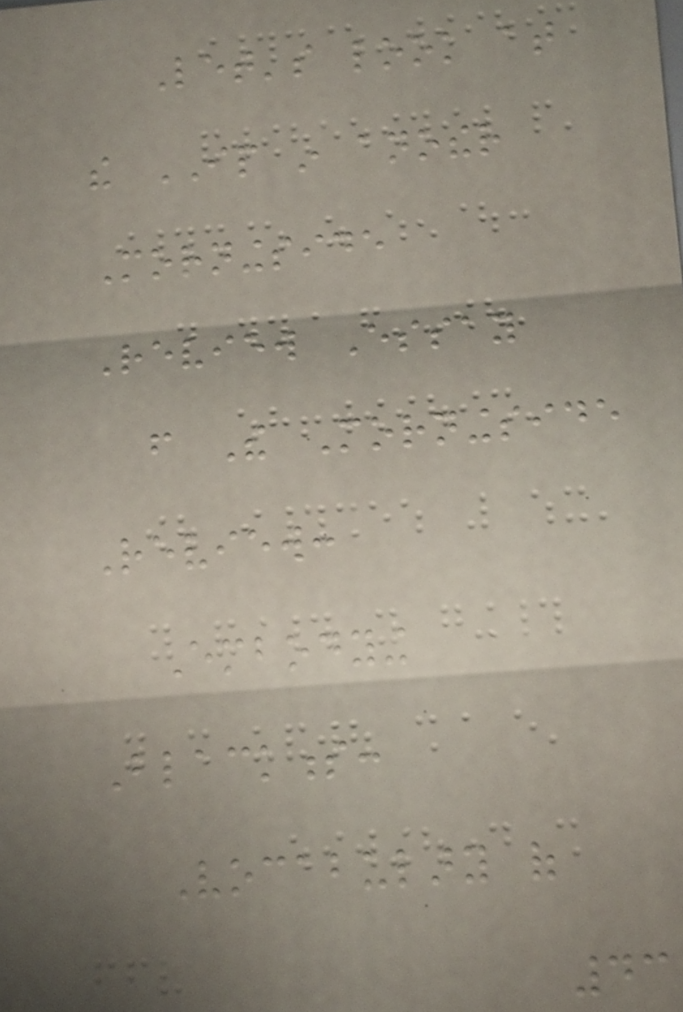Let's look at
the IP in another
Morningside
Review Essay
from The Morningside
Review:
Embodying
Blackness:
Vocabulary of
43
